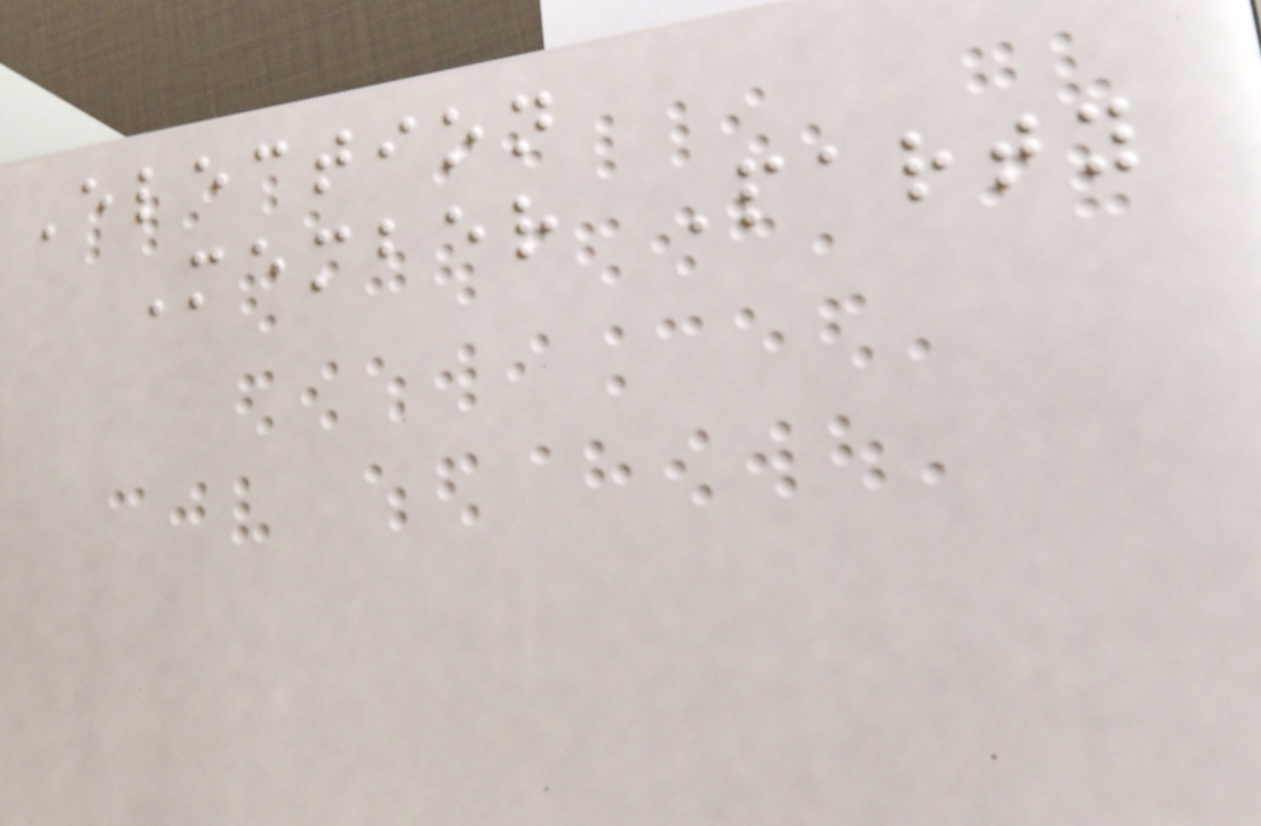Election
Member Party
